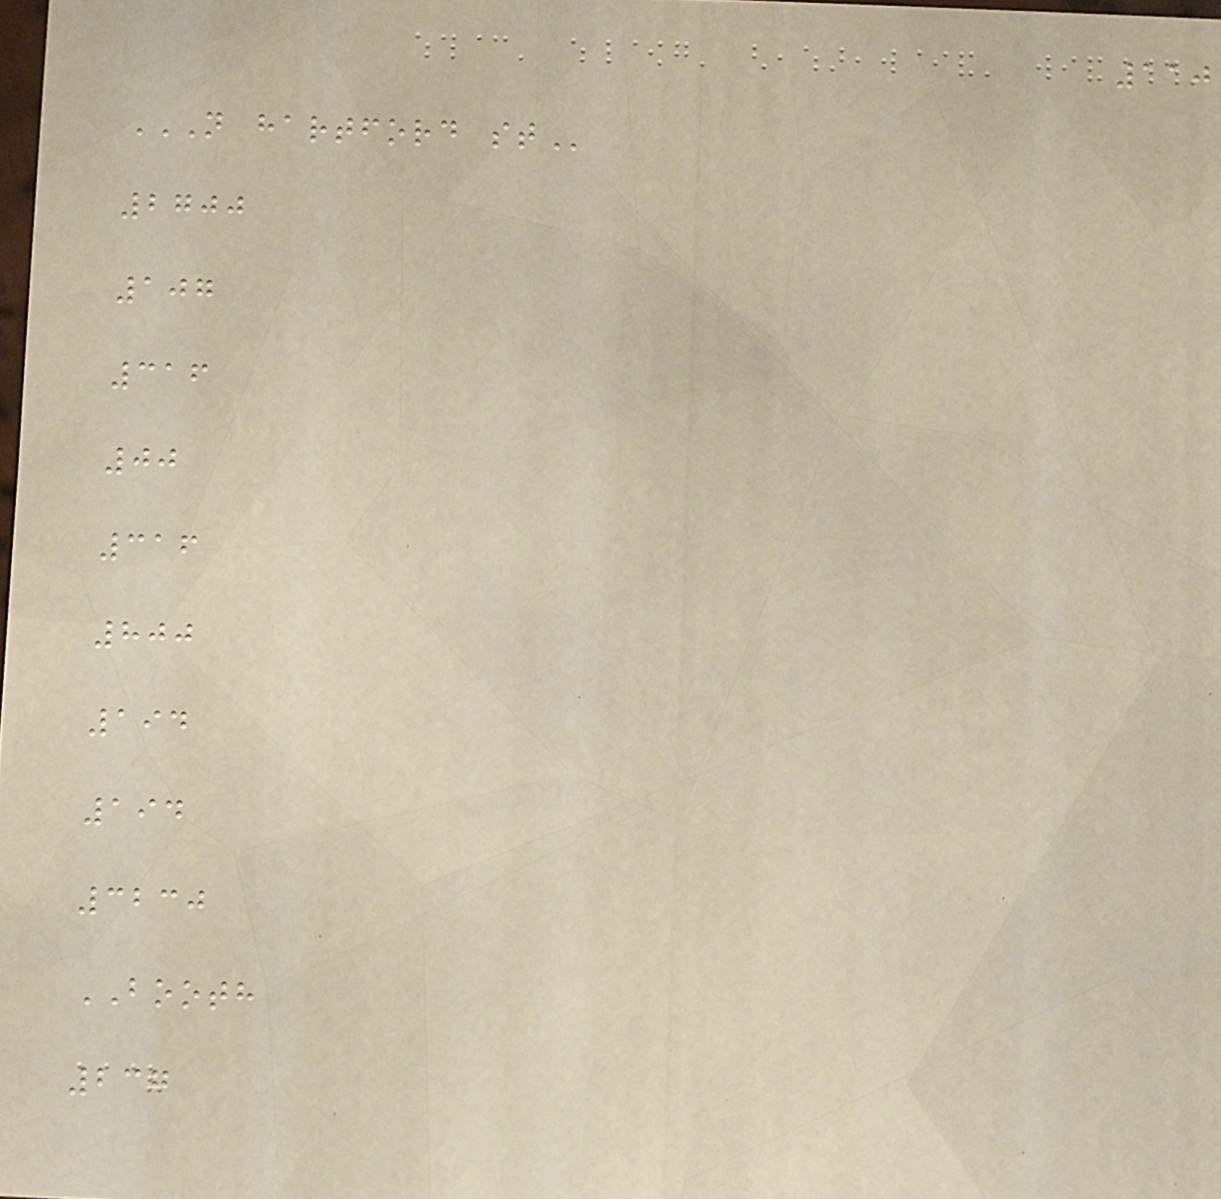110
N HARTFORD ST
2700
107
316
00
316
800
194
194
3230
BOOTH
237
